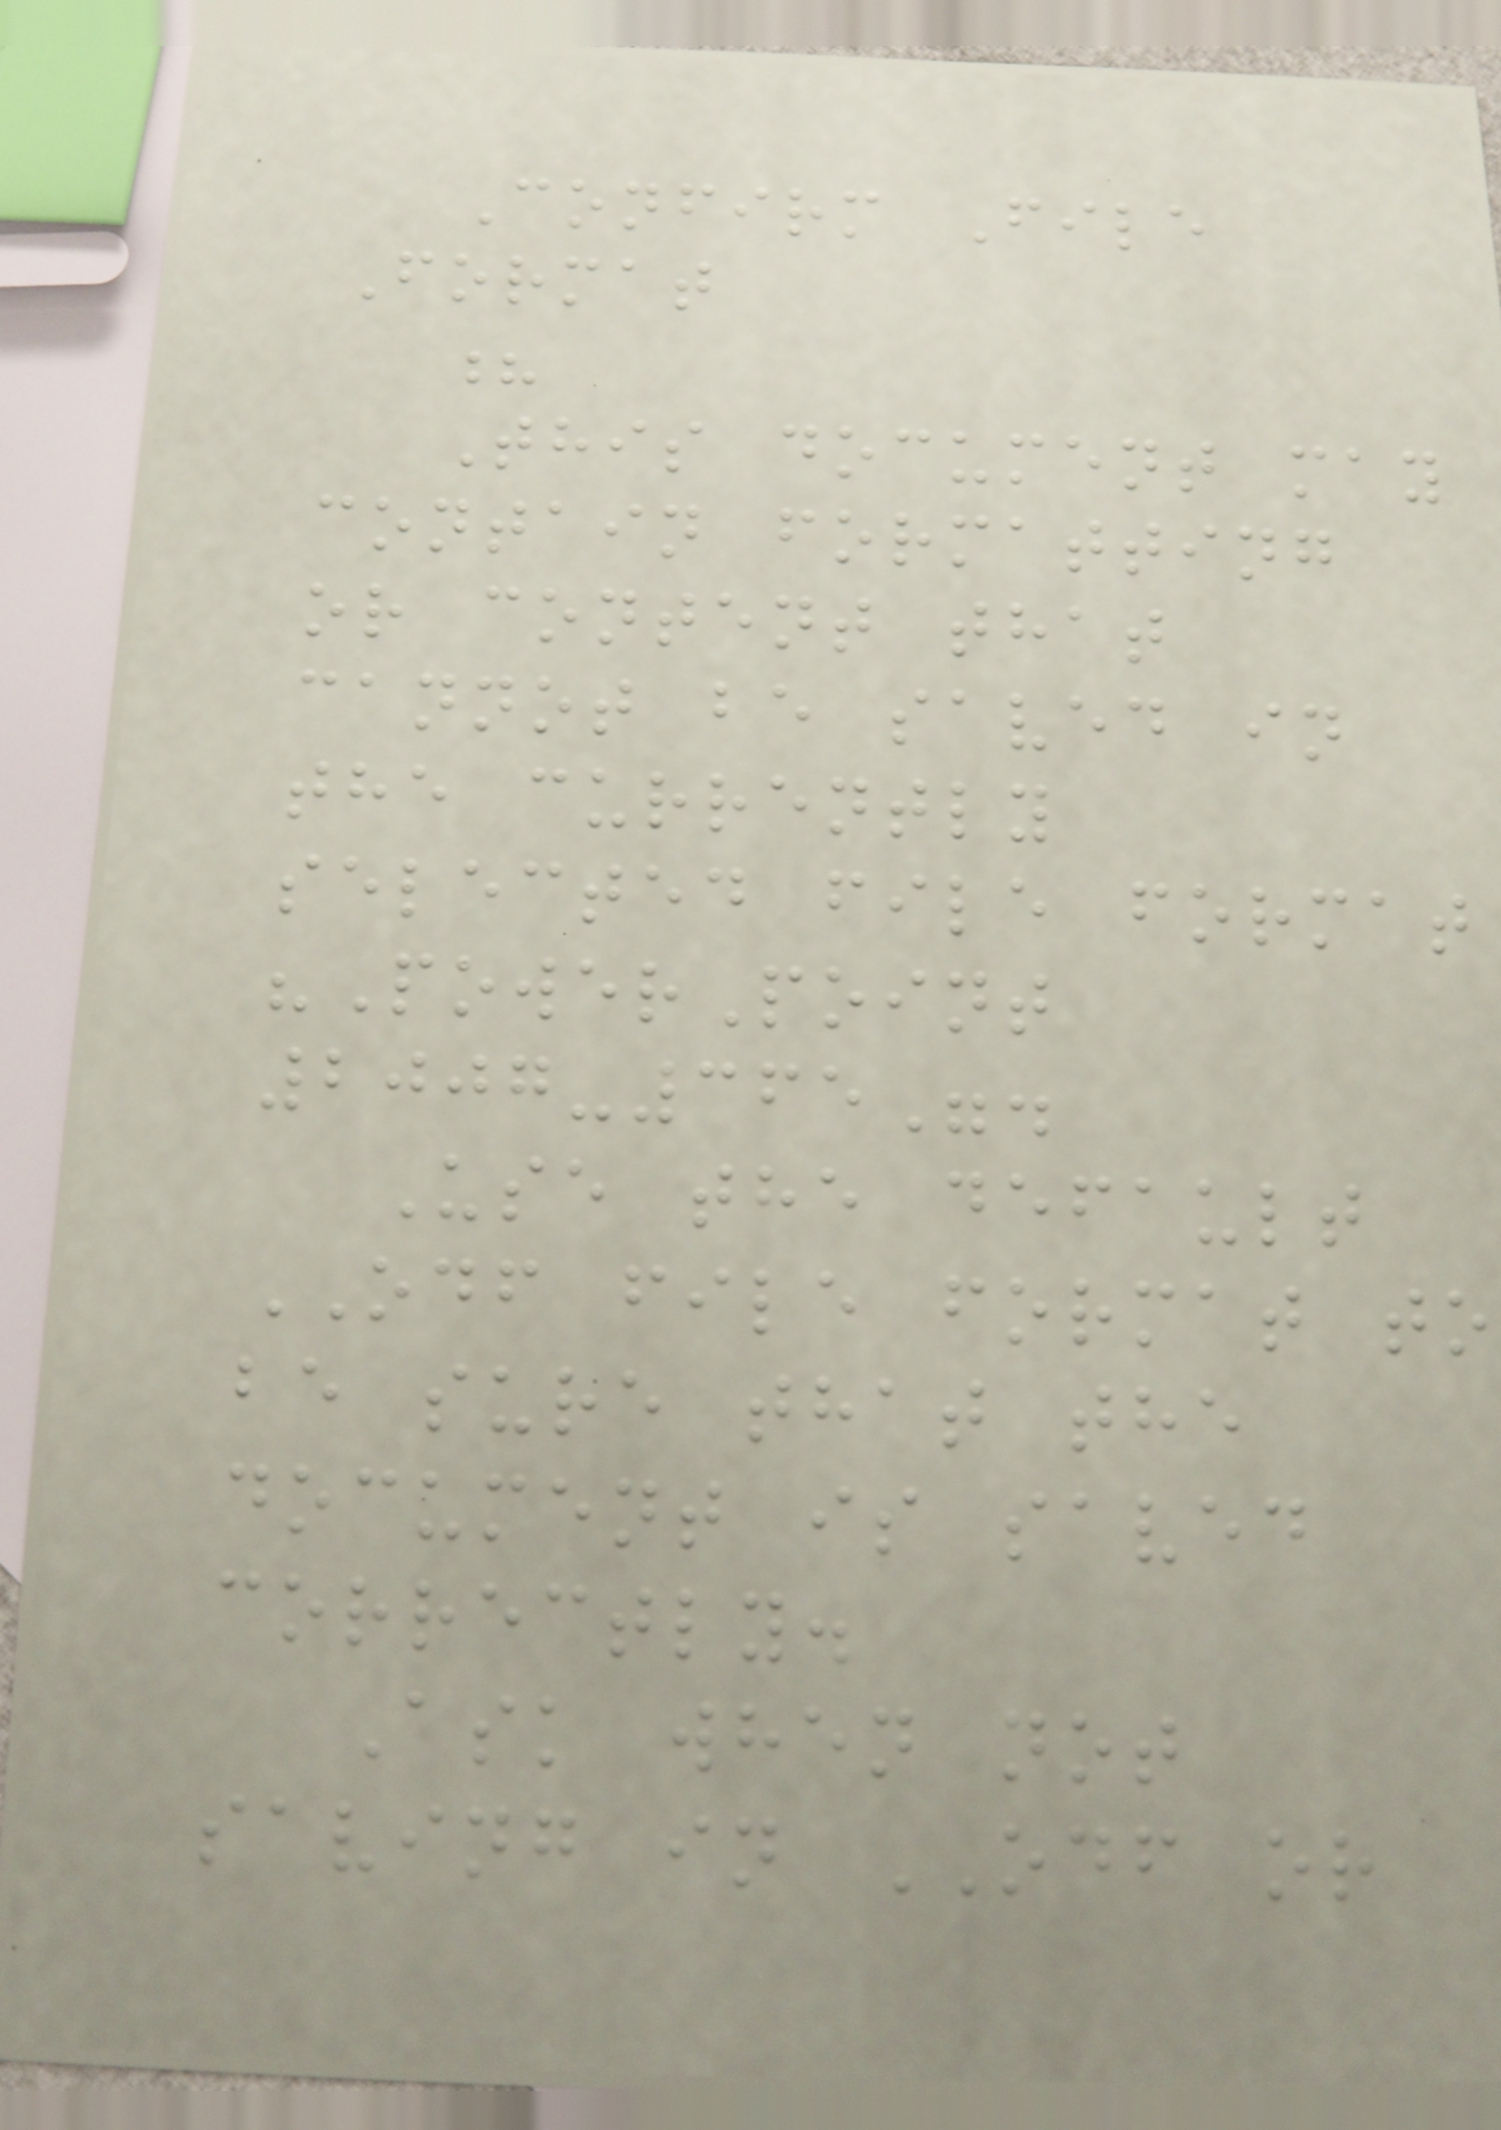Confirm File
Format
?
This document may
contain formatting
or content that
cannot be saved in
the currently
selected file format
"PowerPoint
2007-365".
Use the default
ODF file format to
be sure that the
document is saved
correctly.
Ask when not
saving in ODF or
